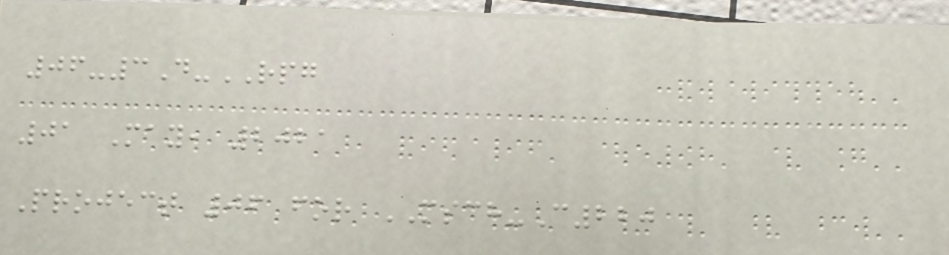06-3D-RPG
01 May, 2021
Project 06 for MSCH-C220
